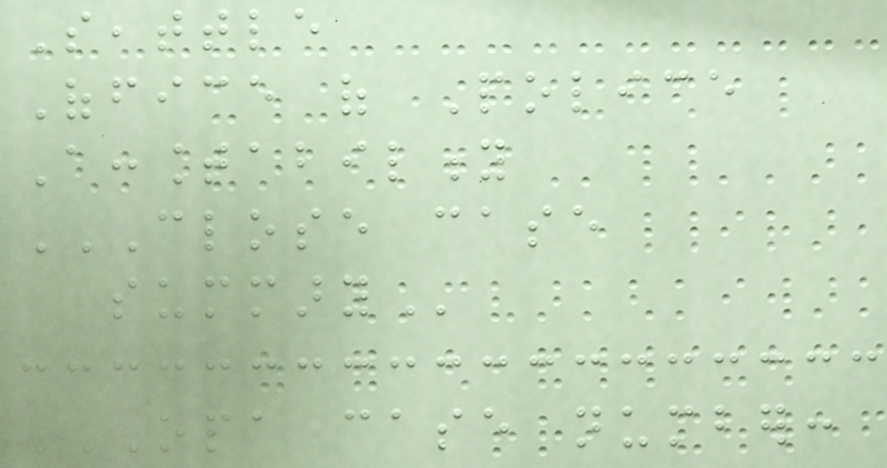Seattle
Office of Police
Accountability
CLOSE CASE
SUMMARY
OPA CASE NUMBER:
